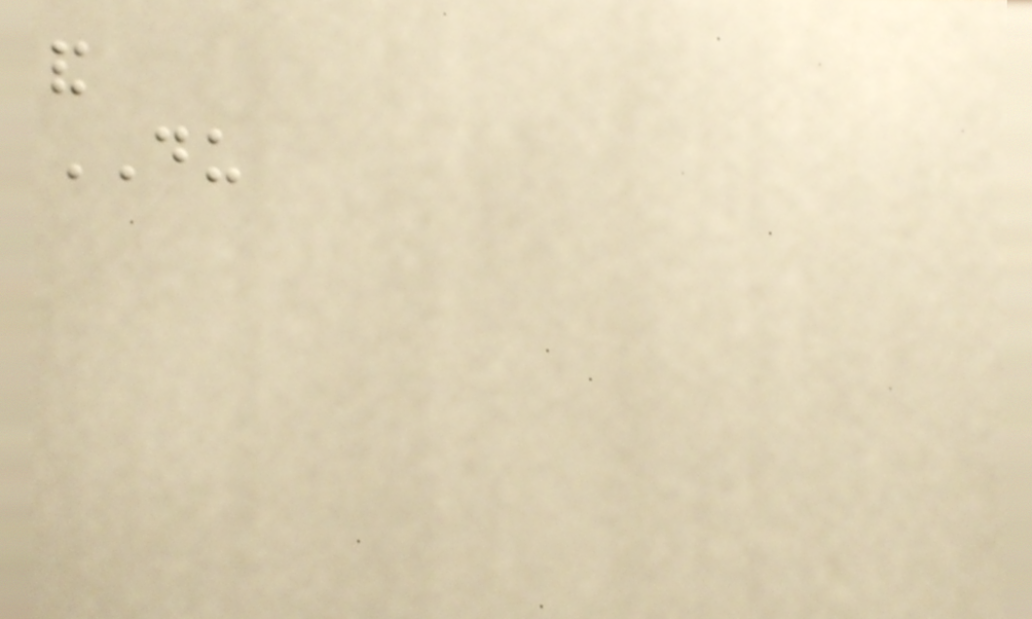and
DU
